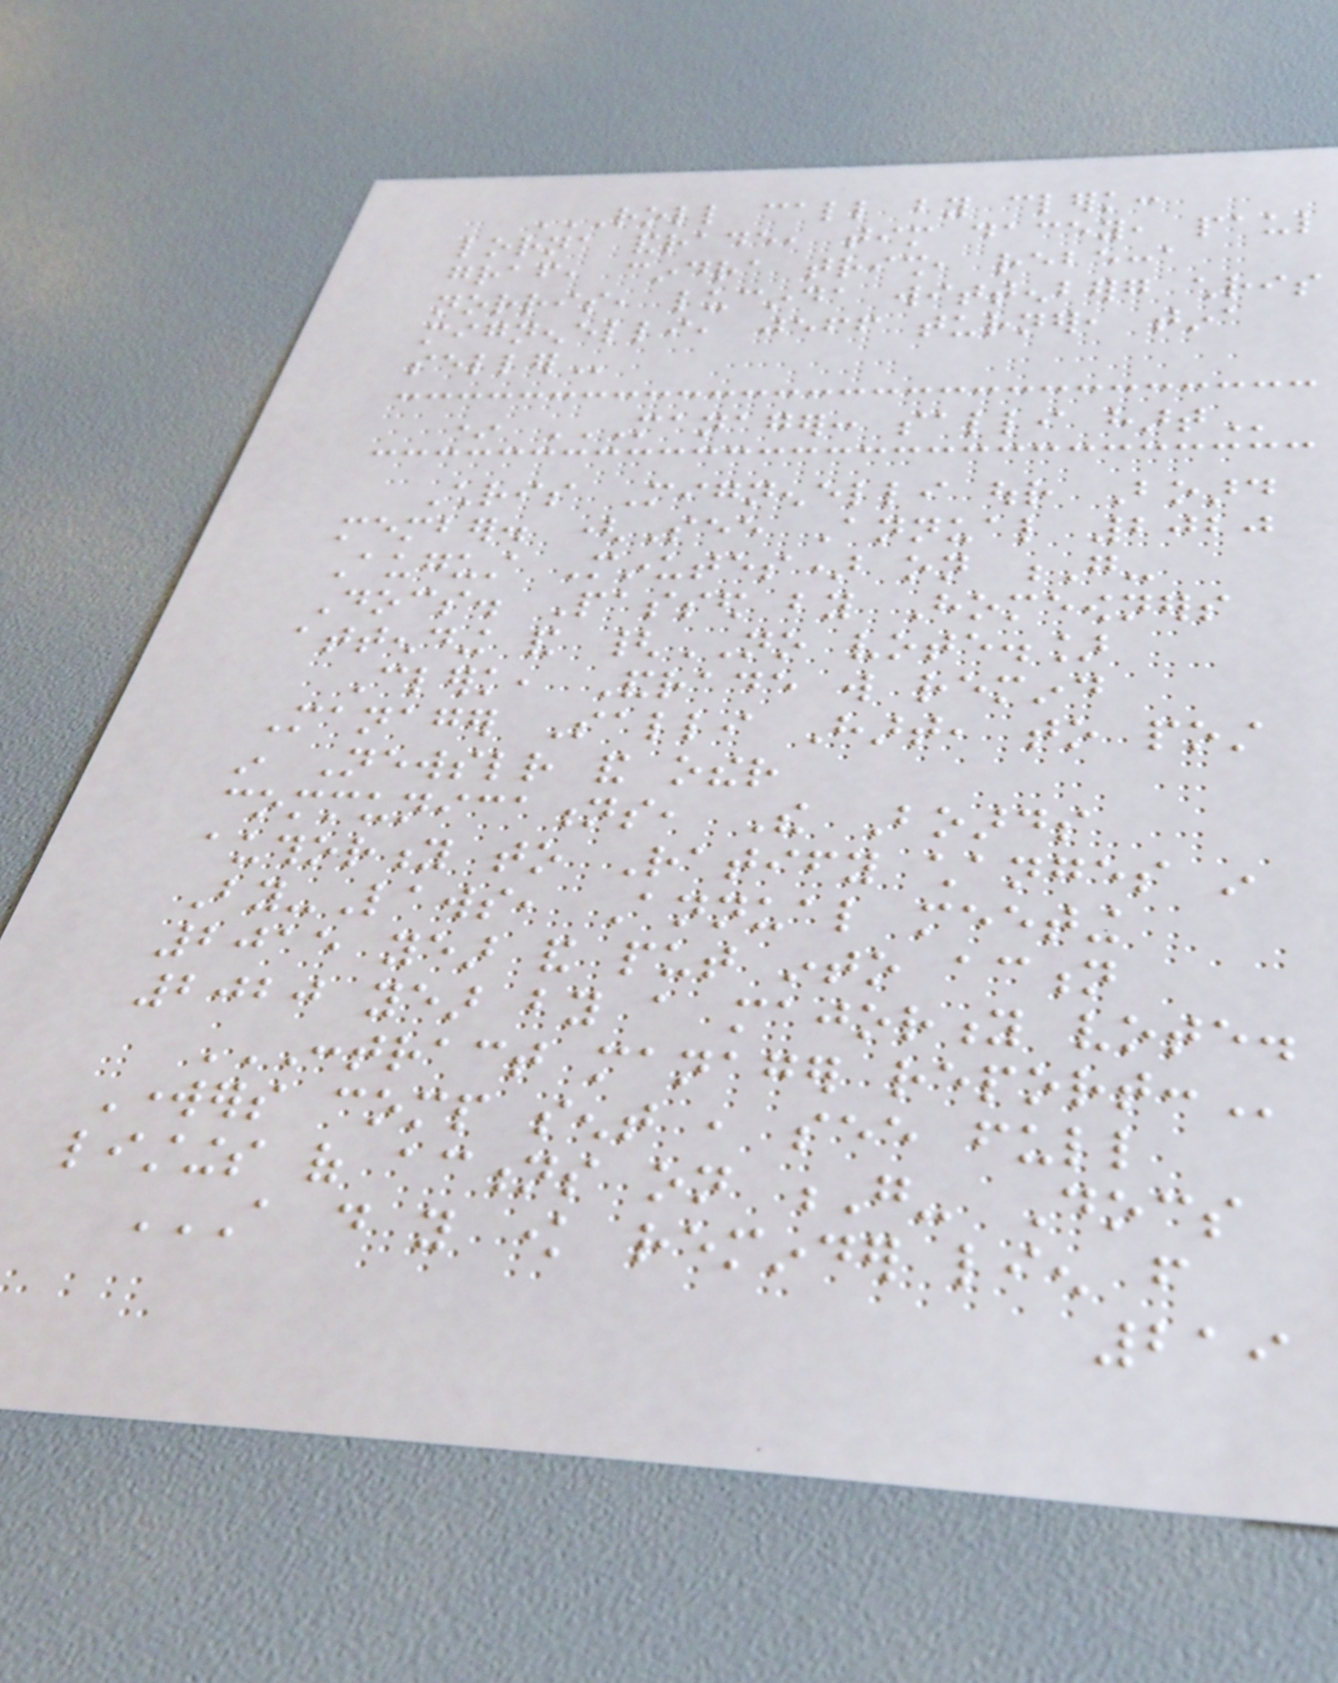ROLL CALL BY CLERK:
LORNA ANDRADE, TIM DACEY, PAUL
GRAF, CINDRA TRISH, REBECCA
NORRIS, LUCINDA WITTENBERG CHRIS
MIGNENELLI, JEFF TURNER, TINA
SELLER
* MANAGER: SALLI HART
Chris Mignenelli our Board
member. (See Annual 2020
August Minutes) on G-
Docs. Passed by Homeowners
attending and {NO vote.]
Clerk, Andrade will remind
Manager Salli Hart, to post
in Newsletter and other
communications, The Boards
authority to Ratify changes in
By-Laws, Annual meeting
2015 year and put into action
2020 year by a majority vote.
CONTRACT MANAGER REPORT:
Workers comp sent , see full
listings of actions on G- Docs
A DO YOU KNOW REMINDER LIEN FROM
219
